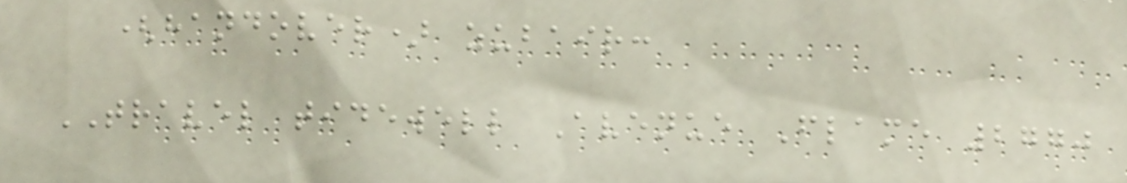(handover) zubair:
TRAVEL tidewell Avenue Flame 2770
